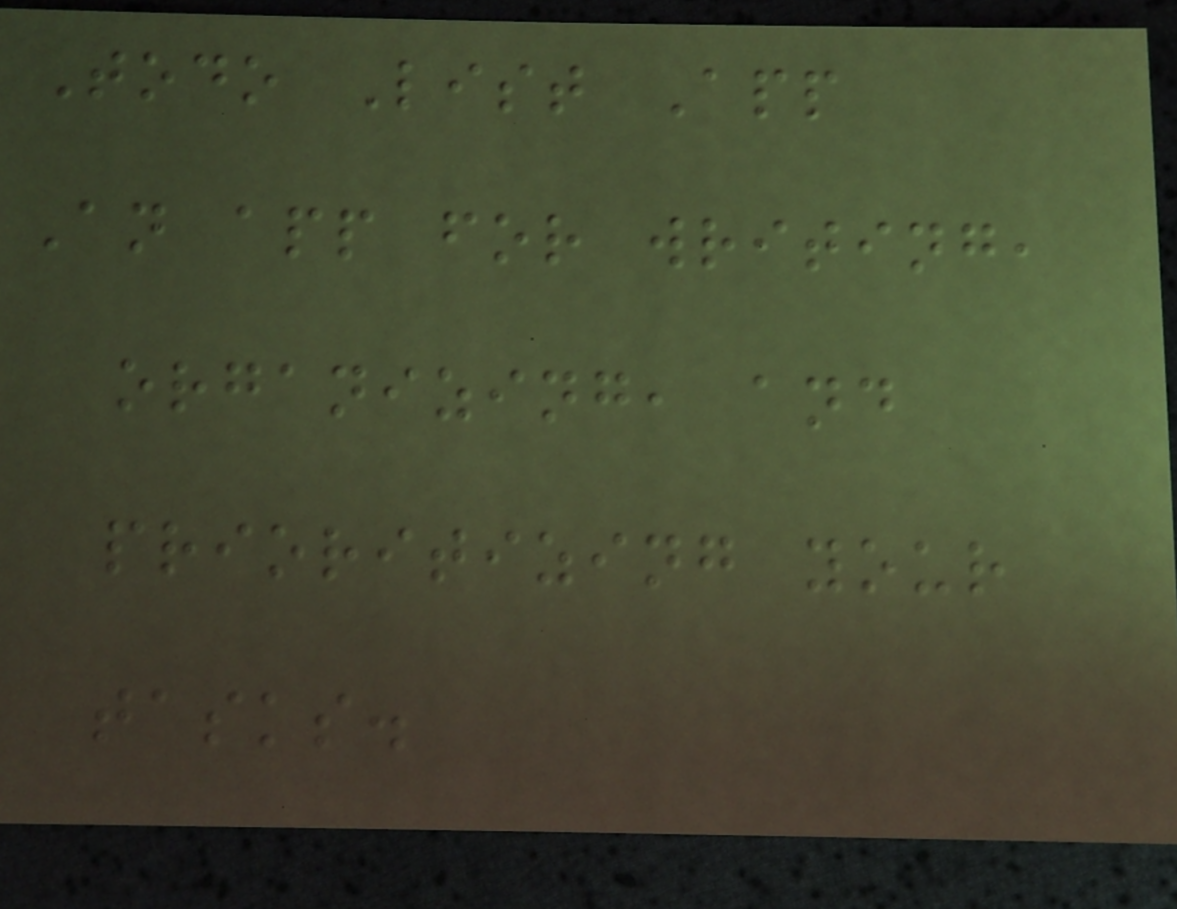Todo List App
An app for writing,
organizing, and
prioritizing your
tasks.
